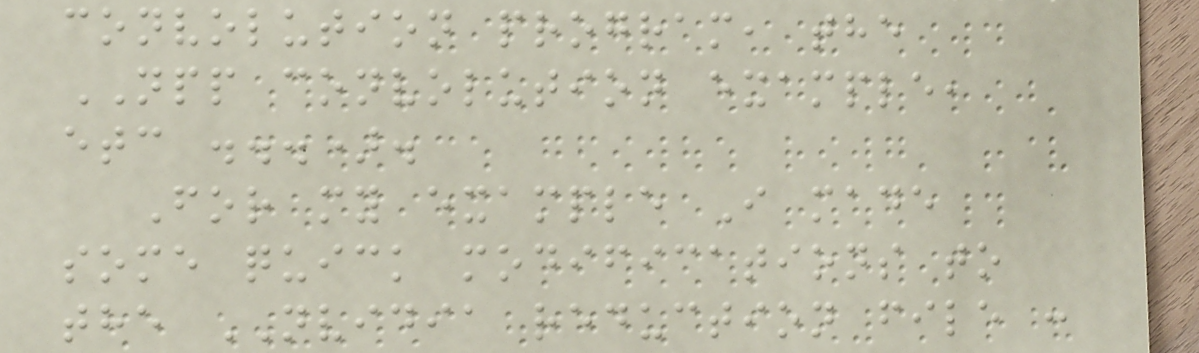convolution program, the
NPP convolution example,
etc ...).
For my example I made
some quick modifications to
the NVIDIA reduction file :
